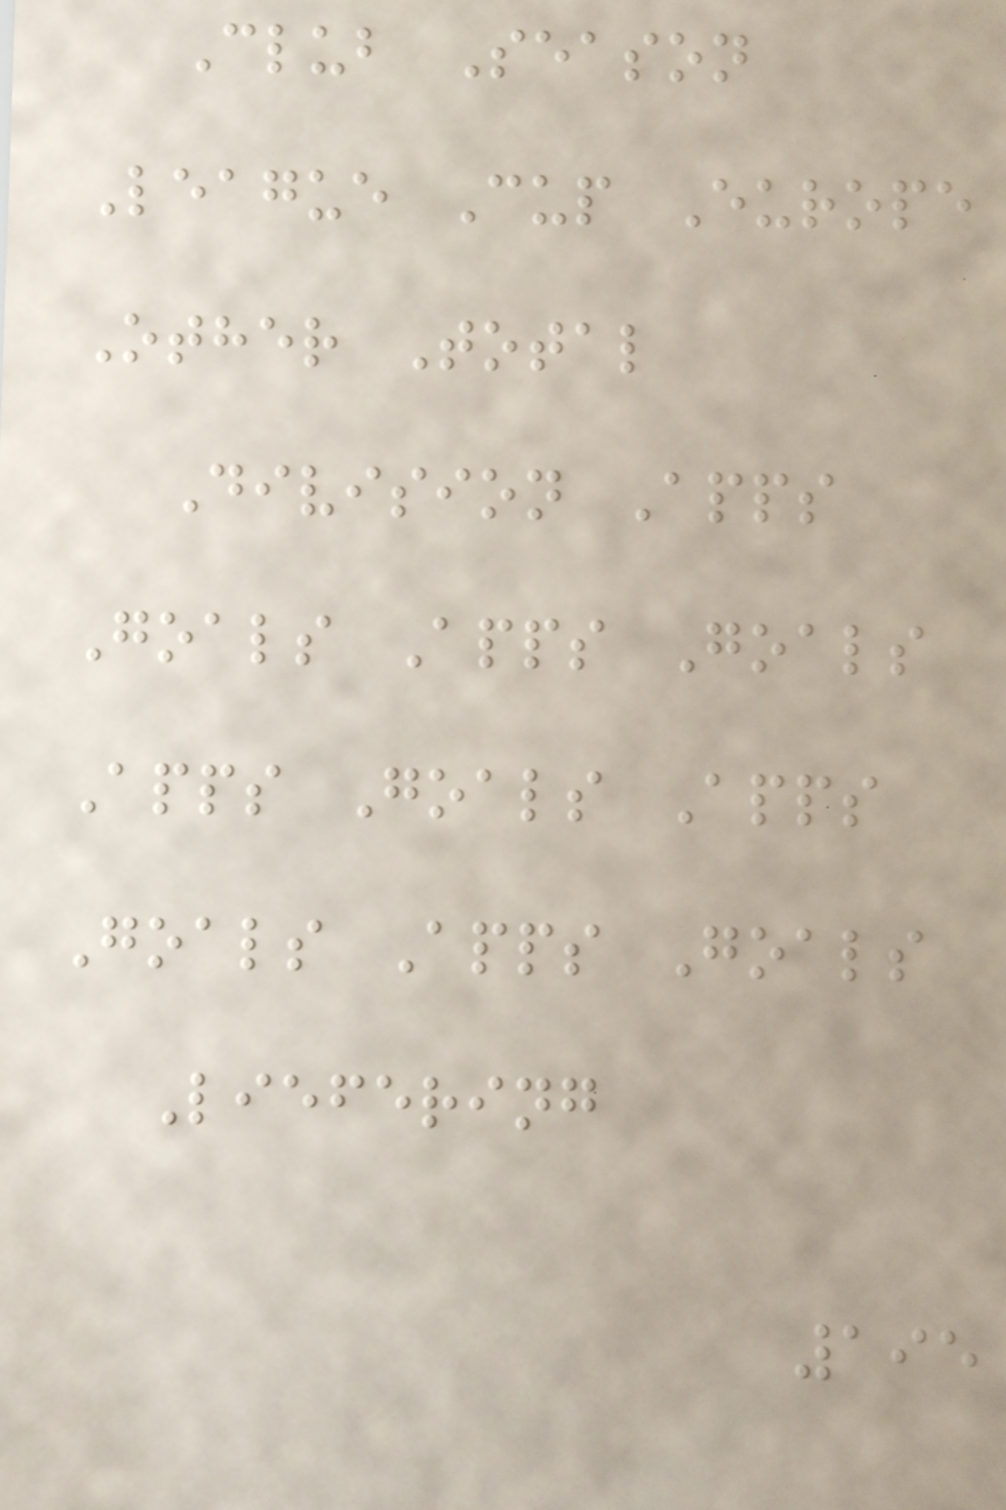Club Season
League Cup Europe
Other Total
Division Apps
Goals Apps Goals
Apps Goals Apps
Goals Apps Goals
Liefering
195
